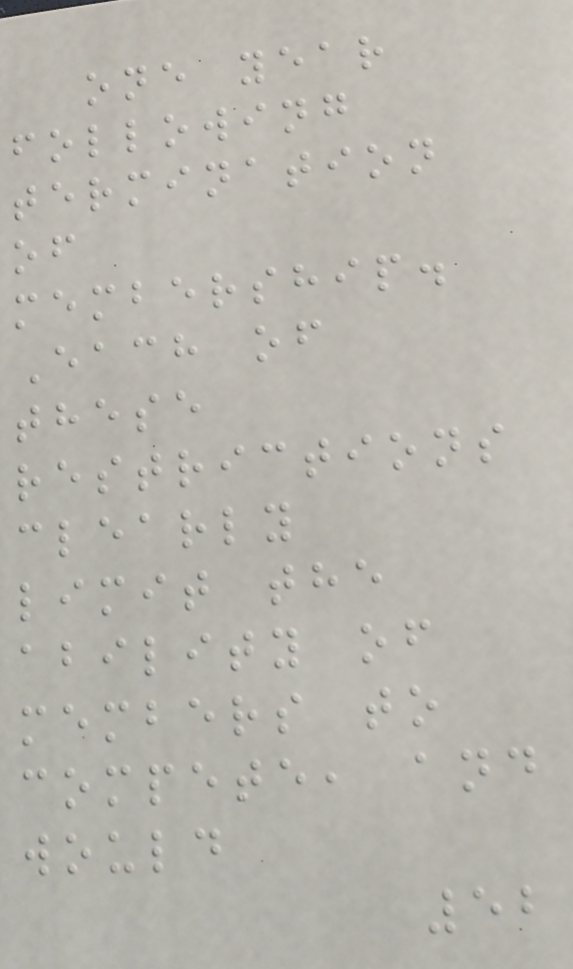one year
following
termination
of
membership.
Each of
these
restrictions
clearly
limit the
ability of
members to
compete, and
would
52
